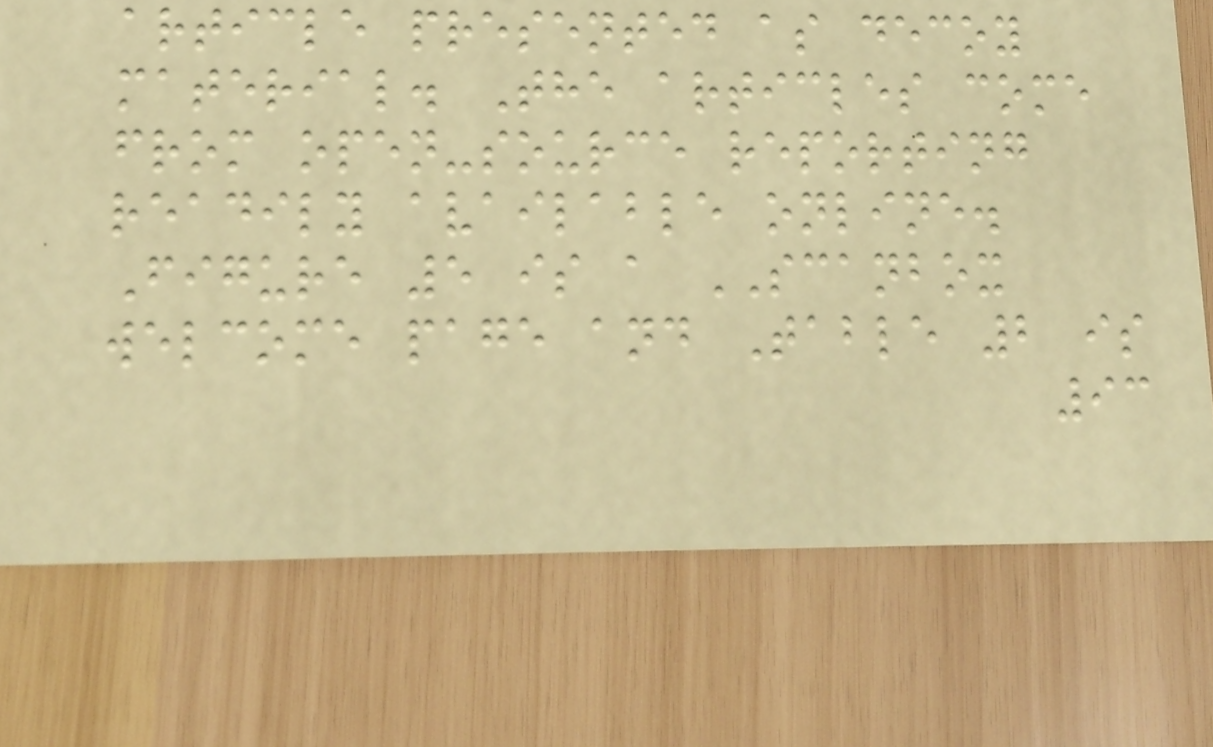article presented as decoy
material. The articles come
from open-source reporting
readily available online.
Figure 5 is a SCANBOX
welcome page and Table 2 is
93
